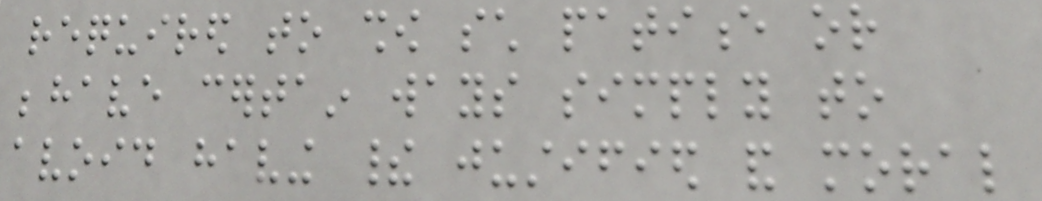required to show such patience or
behave certain ways simply to
avoid having their justified and moral
